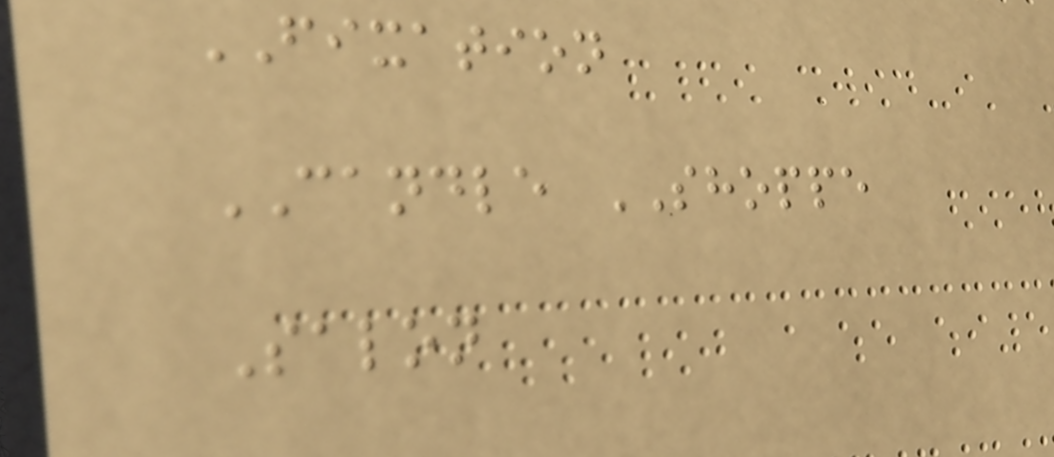FIXATION
CANDLE SHOPPE
Salon
